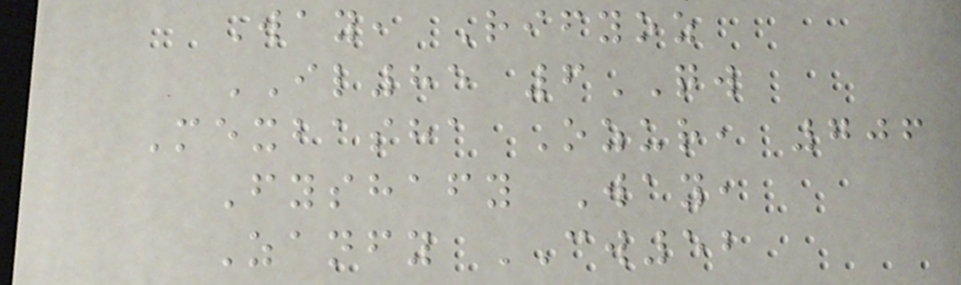Way, Rifyoz
IL85 6QW
Mexbasha Ozur, 706
Fyshafy Way,
Zanfy CW52
